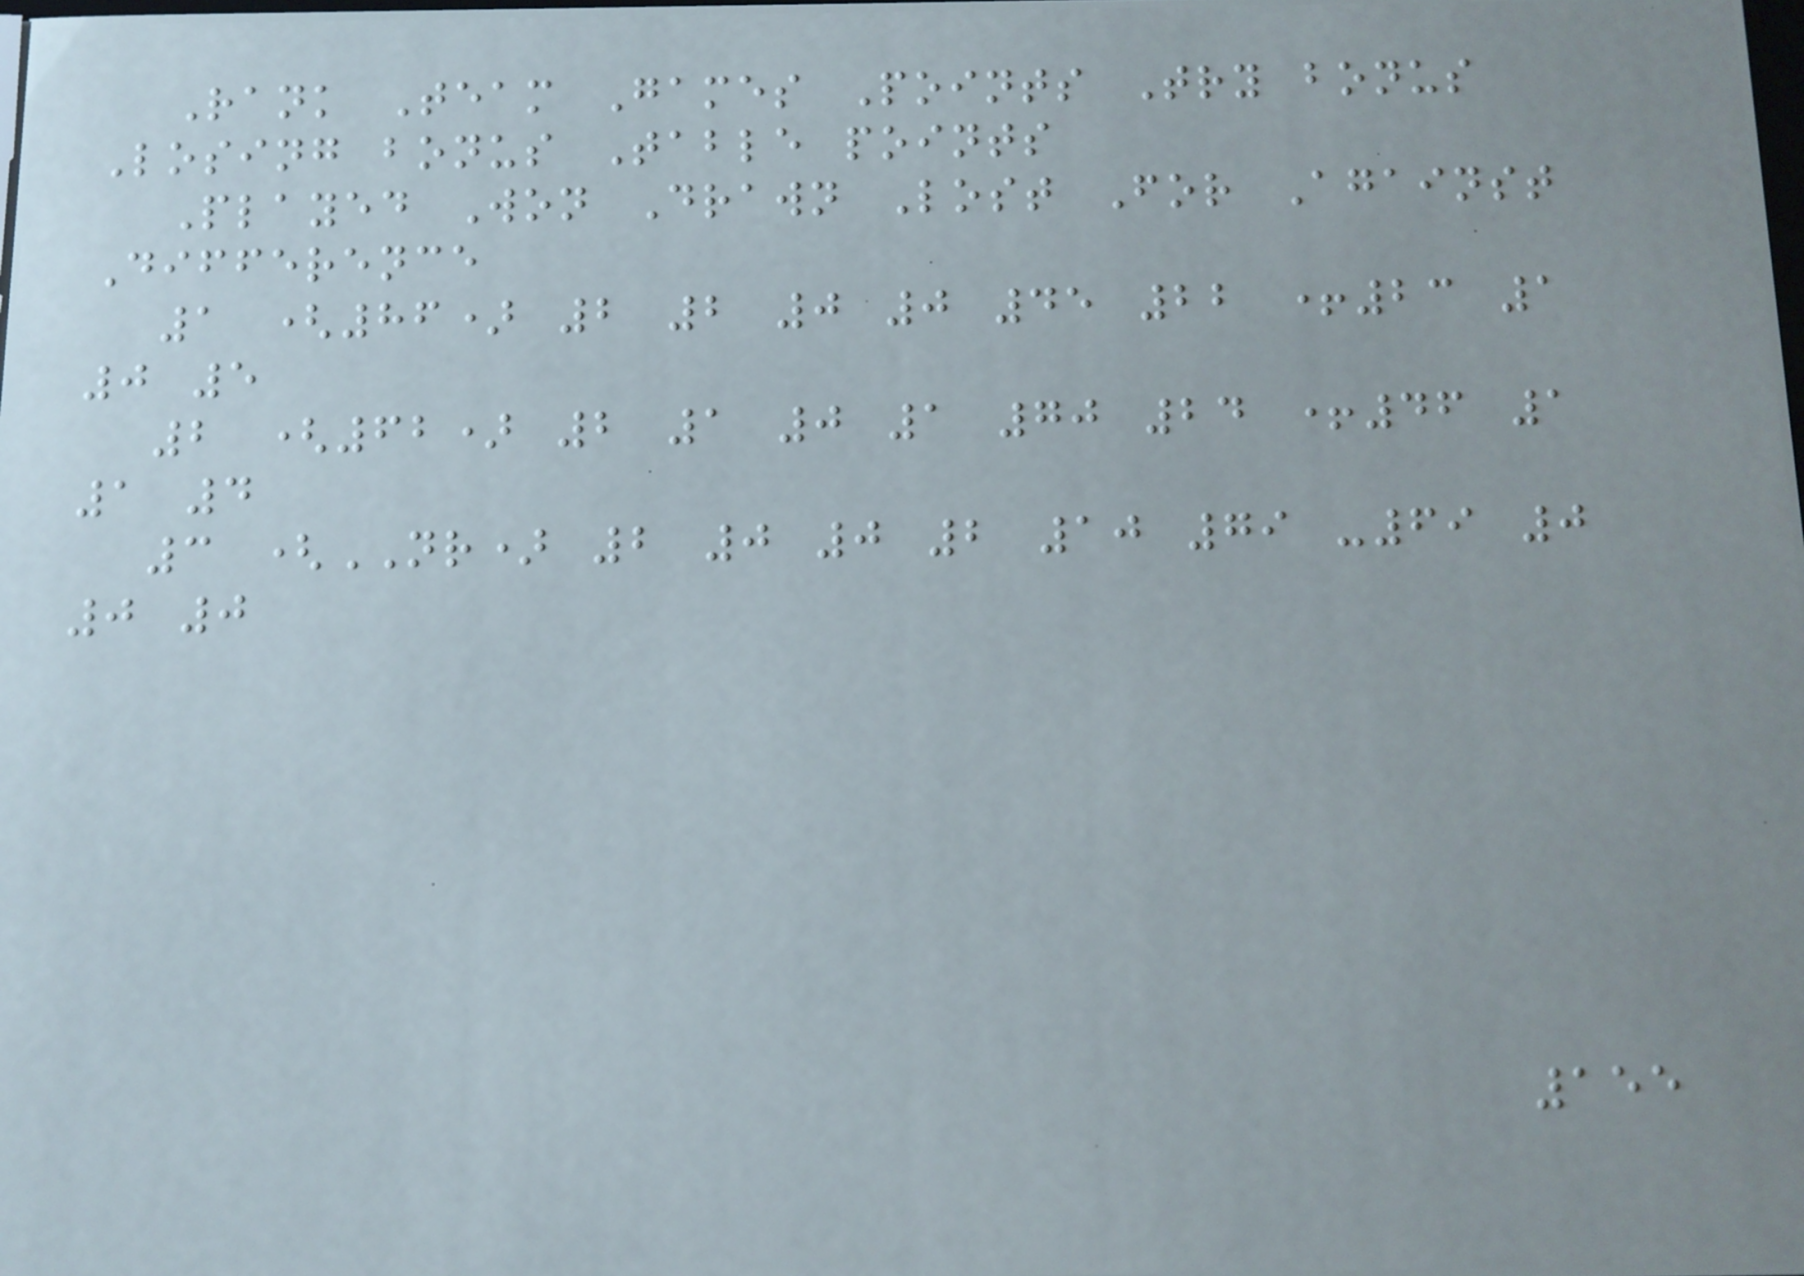Rank Team Games Points Try bonus
Losing bonus Table points
Played Won Drawn Lost For Against
Difference
1 (86) 2 2 0 0 45 22 +23 1
0 5
2 (62) 2 1 0 1 70 24 +46 1
1 4
3 (NR) 2 0 0 2 10 79 -69 0
0 0
155
